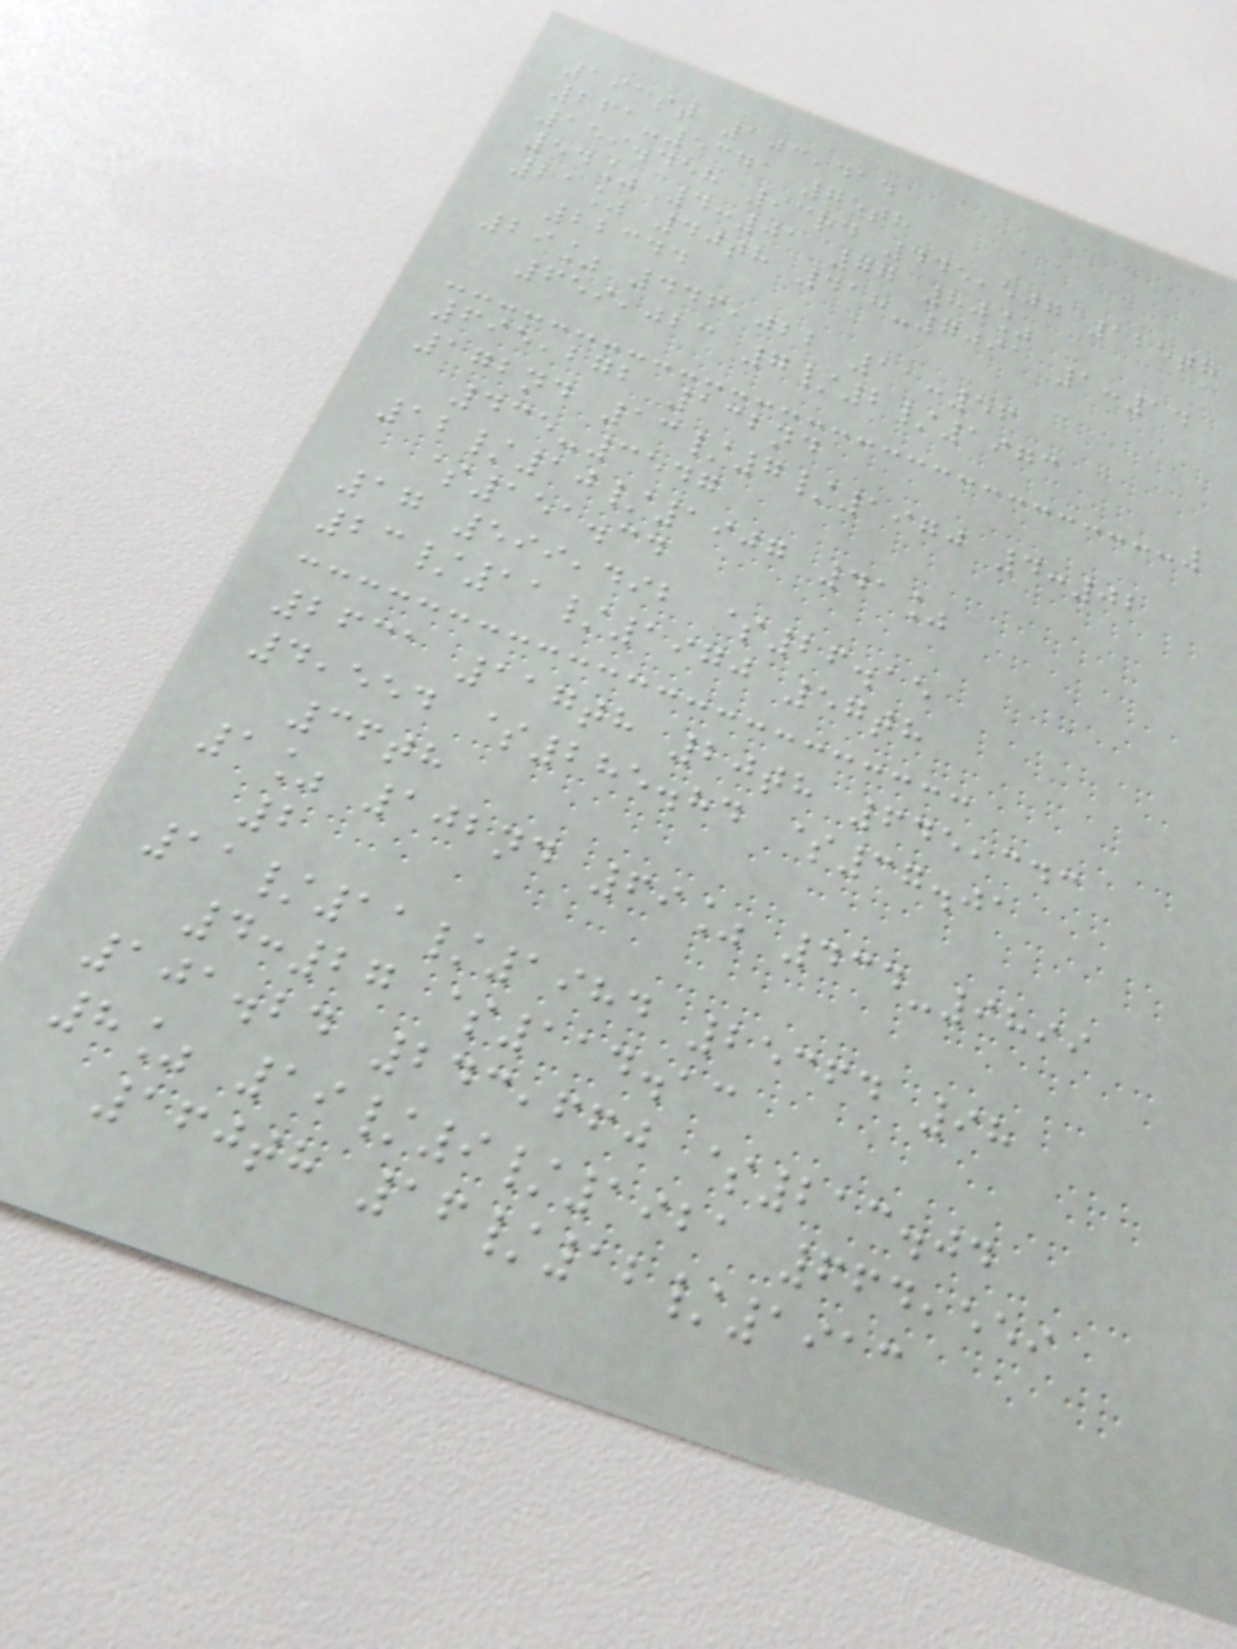191st 103,414
661-5371 75th
159.458 93rd 445,507 125th
54% 4:01 77 80%
21% 40th 418-7091 1:14
22344
29% 446,022 11:56
659,023 7/2/1973
695,272 132nd
172nd 13/7/1970 4:02
435-3547
12/10/1907 41%
$151.34
17 599,492 $26.15
23/11/1970 57th
2631 117th 20th 645,343
4,554 $285.84 $37.01
36th
1% 102nd 69% 434-9899
2
11/11/1984 25364 98
4:27 $114.13
101.24 243,660 $213.04
8% 19/9/1921 664,559
160th 16/12/1913
